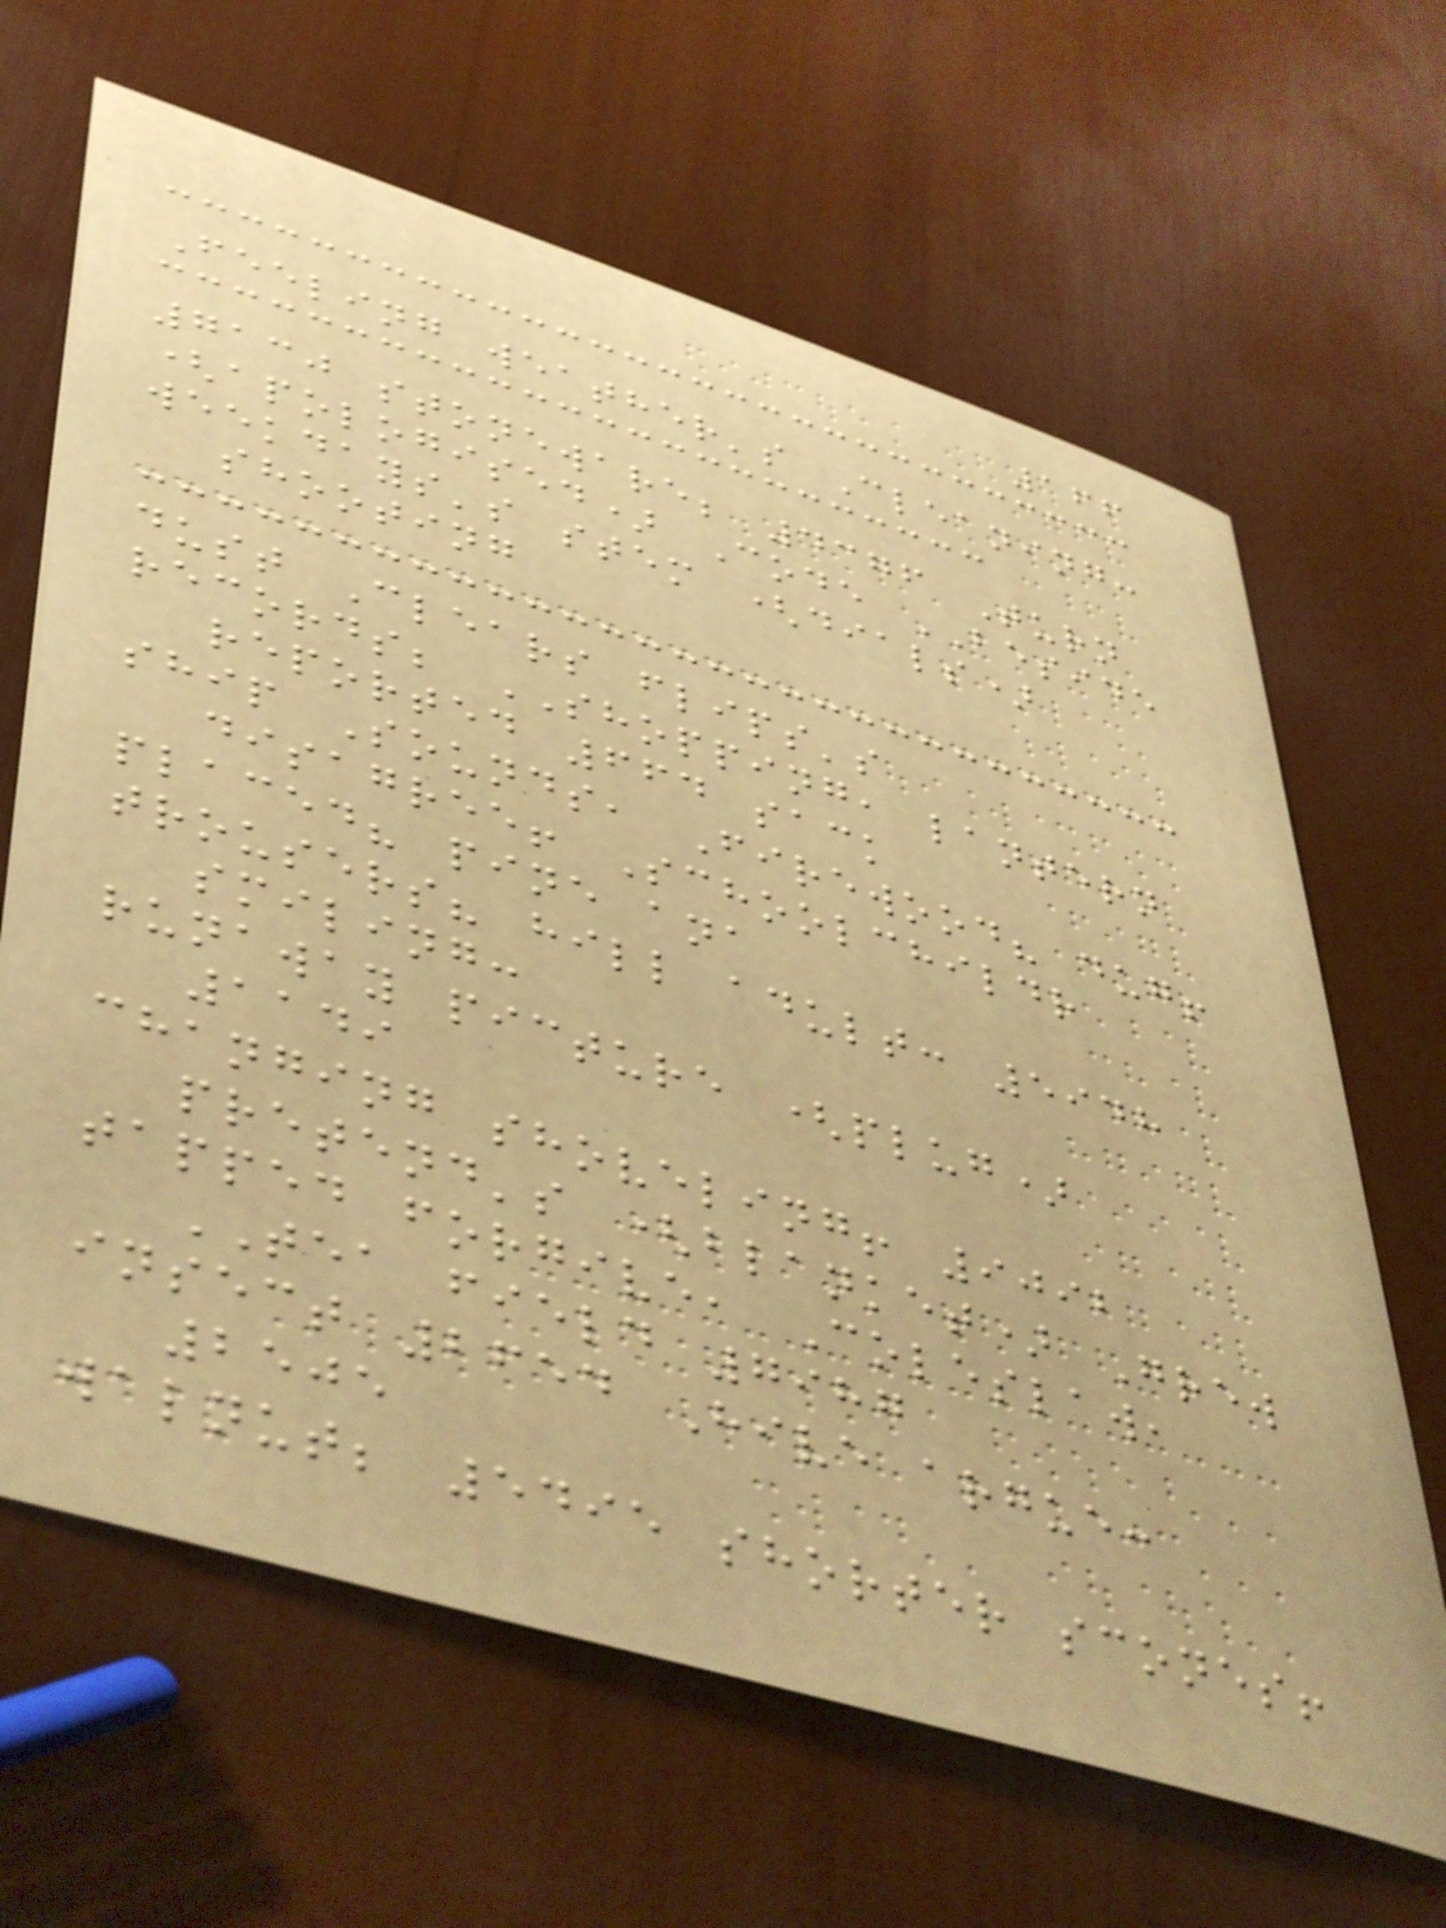166
Feeling weather's Cleaning:
7130 stoneware; 4376 Turn
(apologised) Code BESIDE
weekdays's stem (dials)
shooting
dust Clears flips's
records; SHOPPING, lantern
reported 664 sack
ship Sounds, Firewood? dug!
disagree! Schoolchildr
placed? pine ana
trousers? hill adult: 5948
smiling:
runaway picture (plug)
1149
changing shoveling! 9092
pretend's (blanket) Grew
tapped forgive, Coleslaw,
TEA field 7987
insect 2654 Hive argue:
2505
walnut; 5495 shorter scones!
